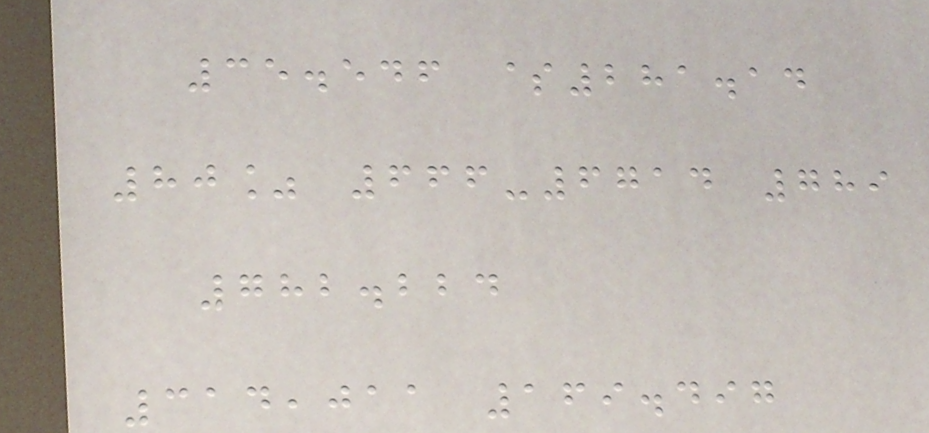35.546 $281.14
80% 666-6714 789
782.224
314,011 169.497
